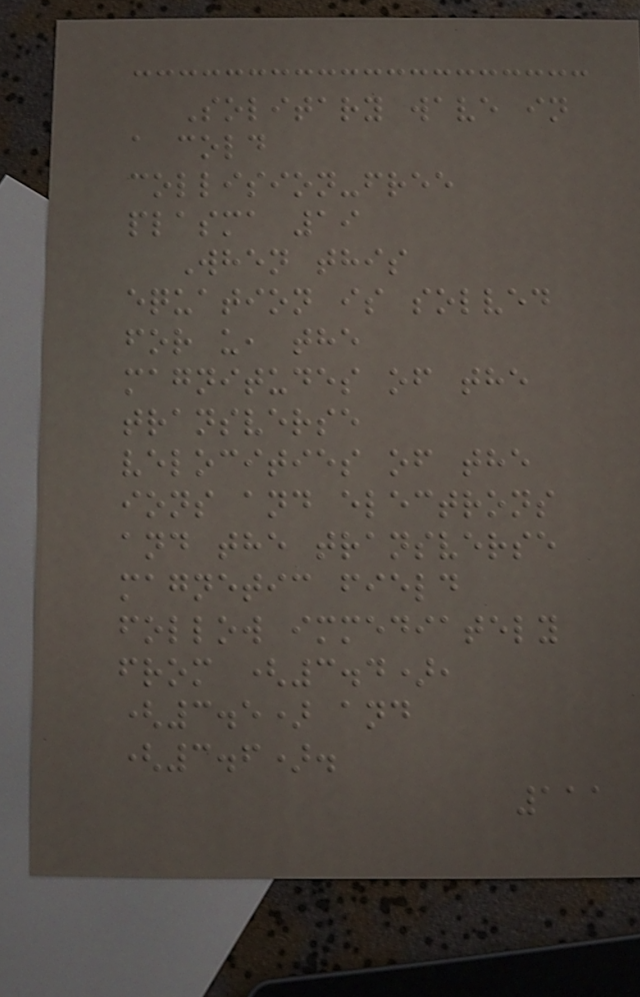Solitary wave in
a cold
collision-free
plasma 19
When this
equation is solved
for u, the
magnitudes of the
transverse
velocities of the
ions and electrons
and the transverse
magnetic field
follow immediately
from (3.4),
(3.5) and
(3.6).
111
